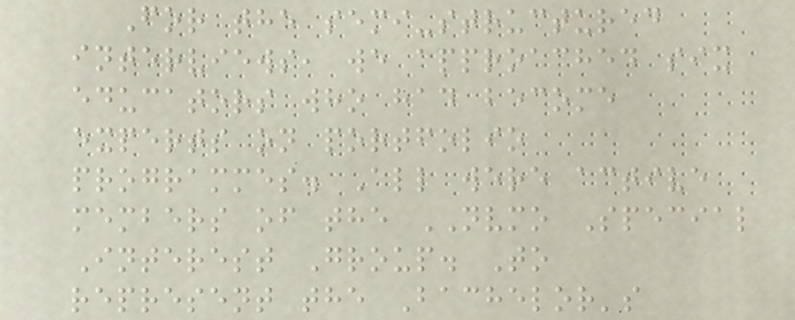For the semi-structured
interviews, we approached six
educators who had become
experts on portfolio
programmes. All were active
members of the NVMO Special
Interest Group. To
represent the Bachelor's
